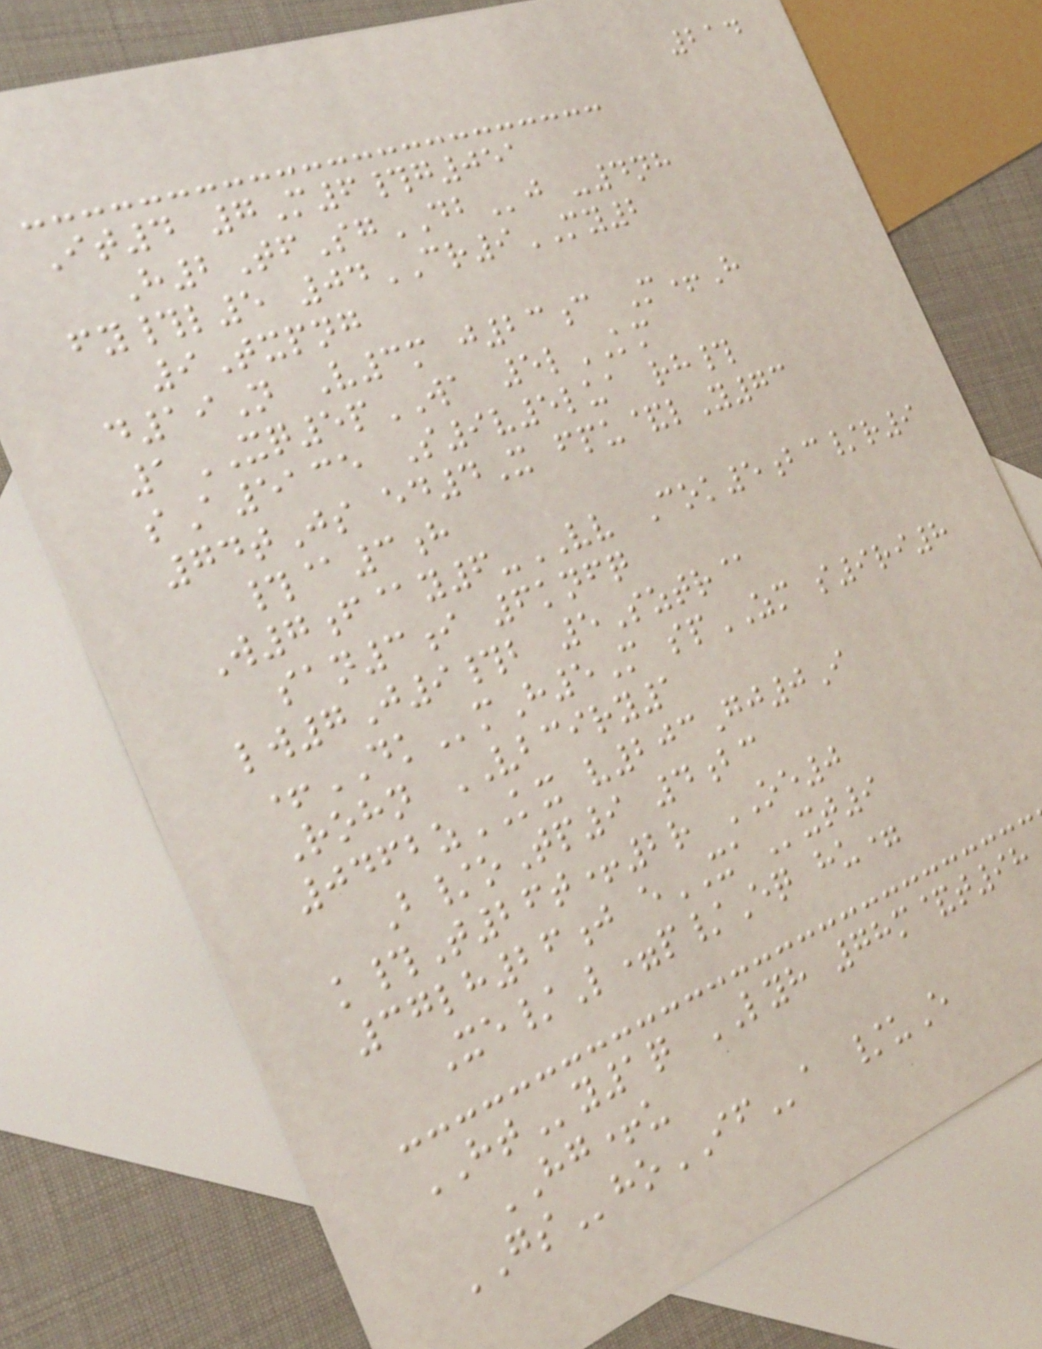214
It4 7M6#g051
H2TfSgDBj -4nh
fy#l5 04CR9MY2
9Txpng
d19N V3m j23c M+H
1XQ5pWA 5lKM
sA5135 S9v5lua rh#
74tJs ed4X fpu&lY73
#@3h
W7f@y6-VV Cok5bc/r9
san3i 6knfq
lw7J9#b 5Sztr@
+DKmH5M spZM s9ri8
Rohn VBCIRY1
0462zKX v203Gj0I
B/oTp9 4bc
k#T26t+2r OE0
37lh26j eXAxt9
Xe/L=p/Eq hu=
HTy1q LYH 78m&t98
HG+u
GShoIFa /uE
